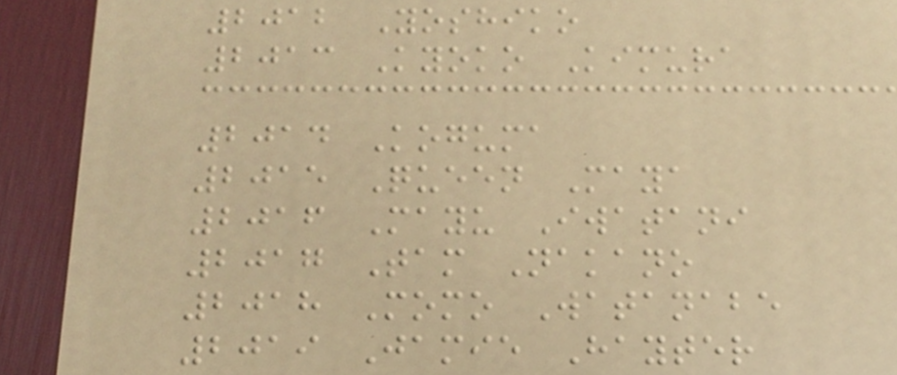2012 Yoshiko
2013 Kyoko Kimura
2014 Koguma
2015 Queen Maya
2016 Mayu Iwatani
2017 Tam Nakano
2018 Momo Watanabe
2019 Jamie Hayter
